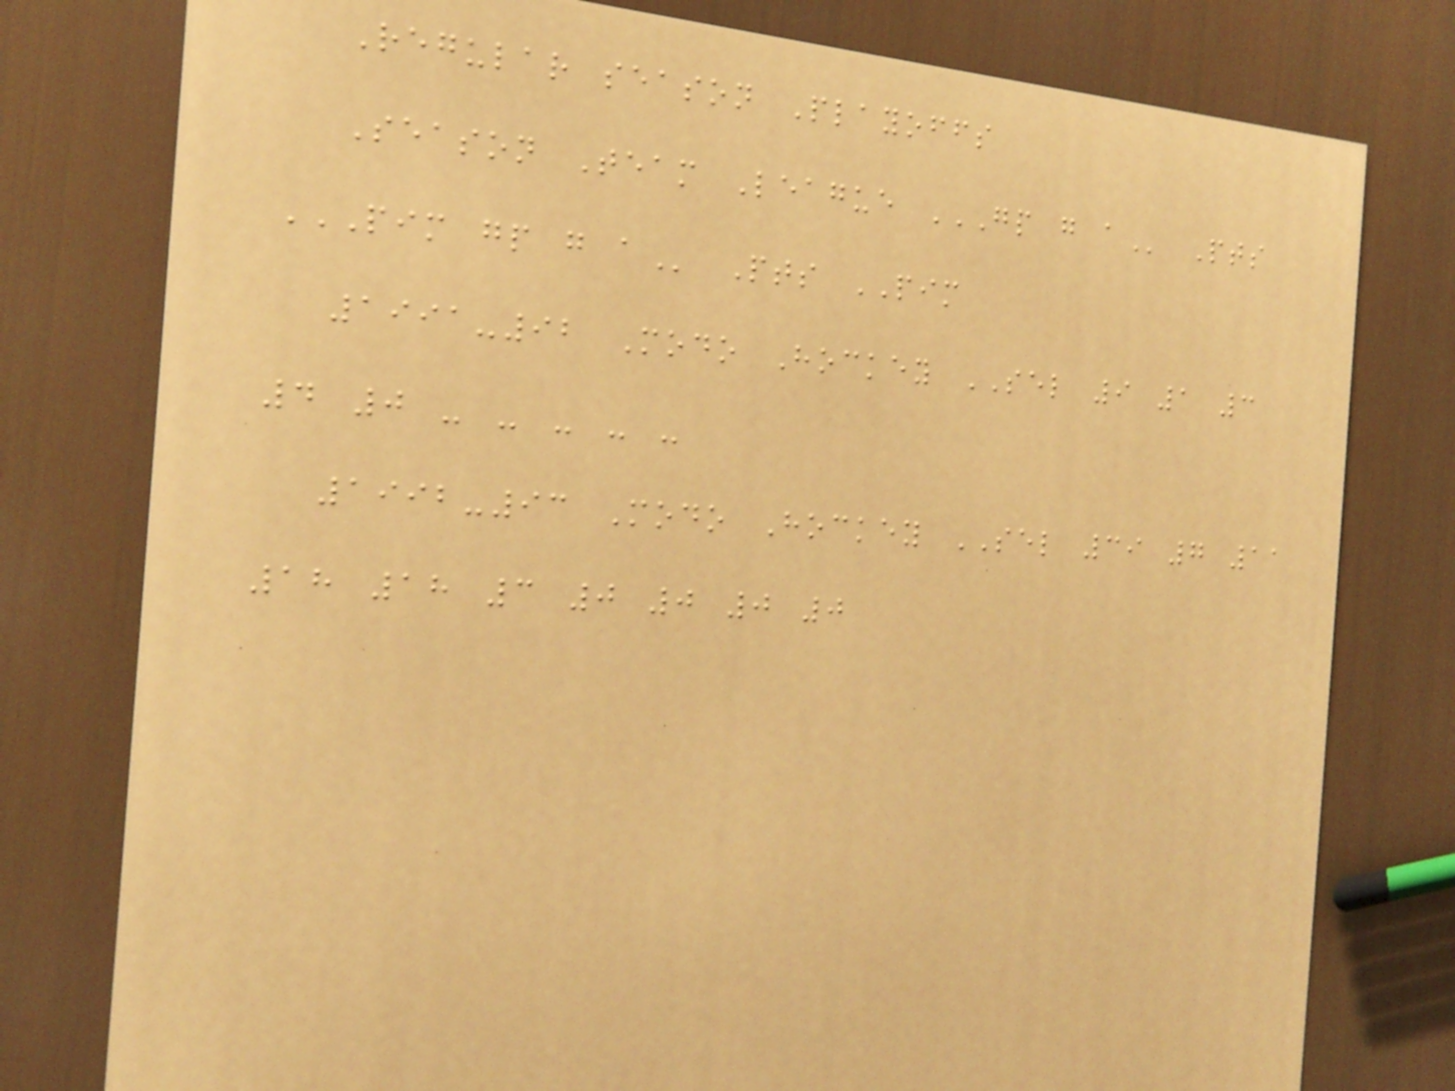Regular season Playoffs
Season Team League GP G A Pts
PIM GP G A Pts PIM
1991-92 Modo Hockey SEL 9 1 3
4 0 - - - - -
1992-93 Modo Hockey SEL 39 7 11
18 18 3 0 0 0 0
